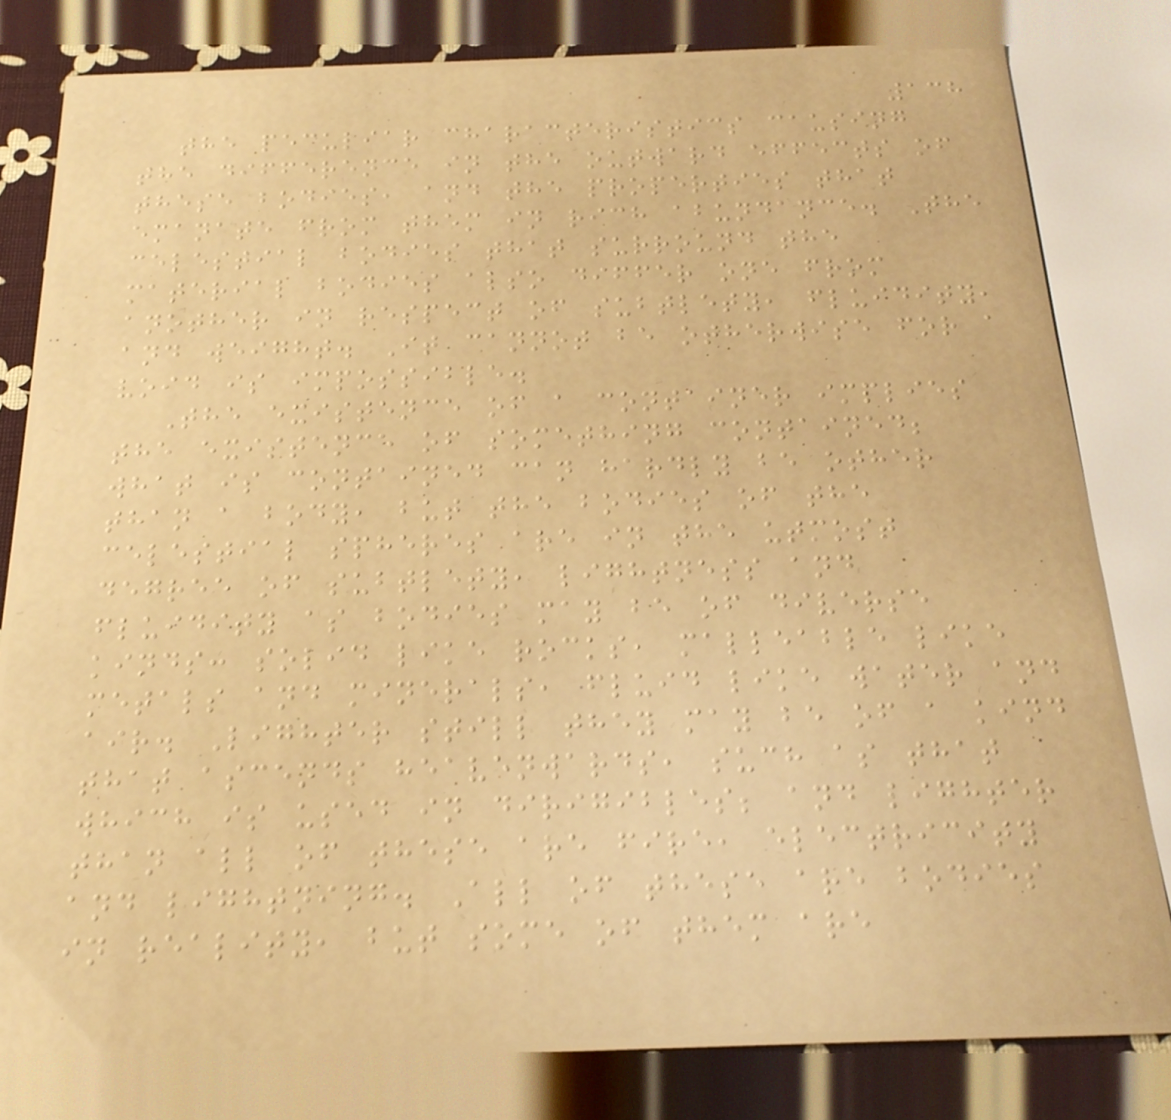138
the peculiar characteristics causing
the difference in the outward effects of
these bodies, and the properties that
emanate from them in rich abundance. The
celestial bodies that surround the
material bodies also differ one from
another in respect of subtlety, fluidity,
and weight. It cannot be otherwise for a
void is impossible.
The existence of a container implies
the existence of something contained;
what is contained can hardly be other
than a body, but the bodies of the
celestial spheres are in the utmost
degree of subtlety, lightness and
fluidity as bodies may be of diverse
kinds: solid like rocks, malleable like
metals and minerals, fluid like water and
air. Lighter still they may be of a kind
that ascends heavenwards, such as that
which is used in dirigibles; and lighter
than all of these are fire, electricity
and lightning. All of these are bodies
in reality, but some of them are
